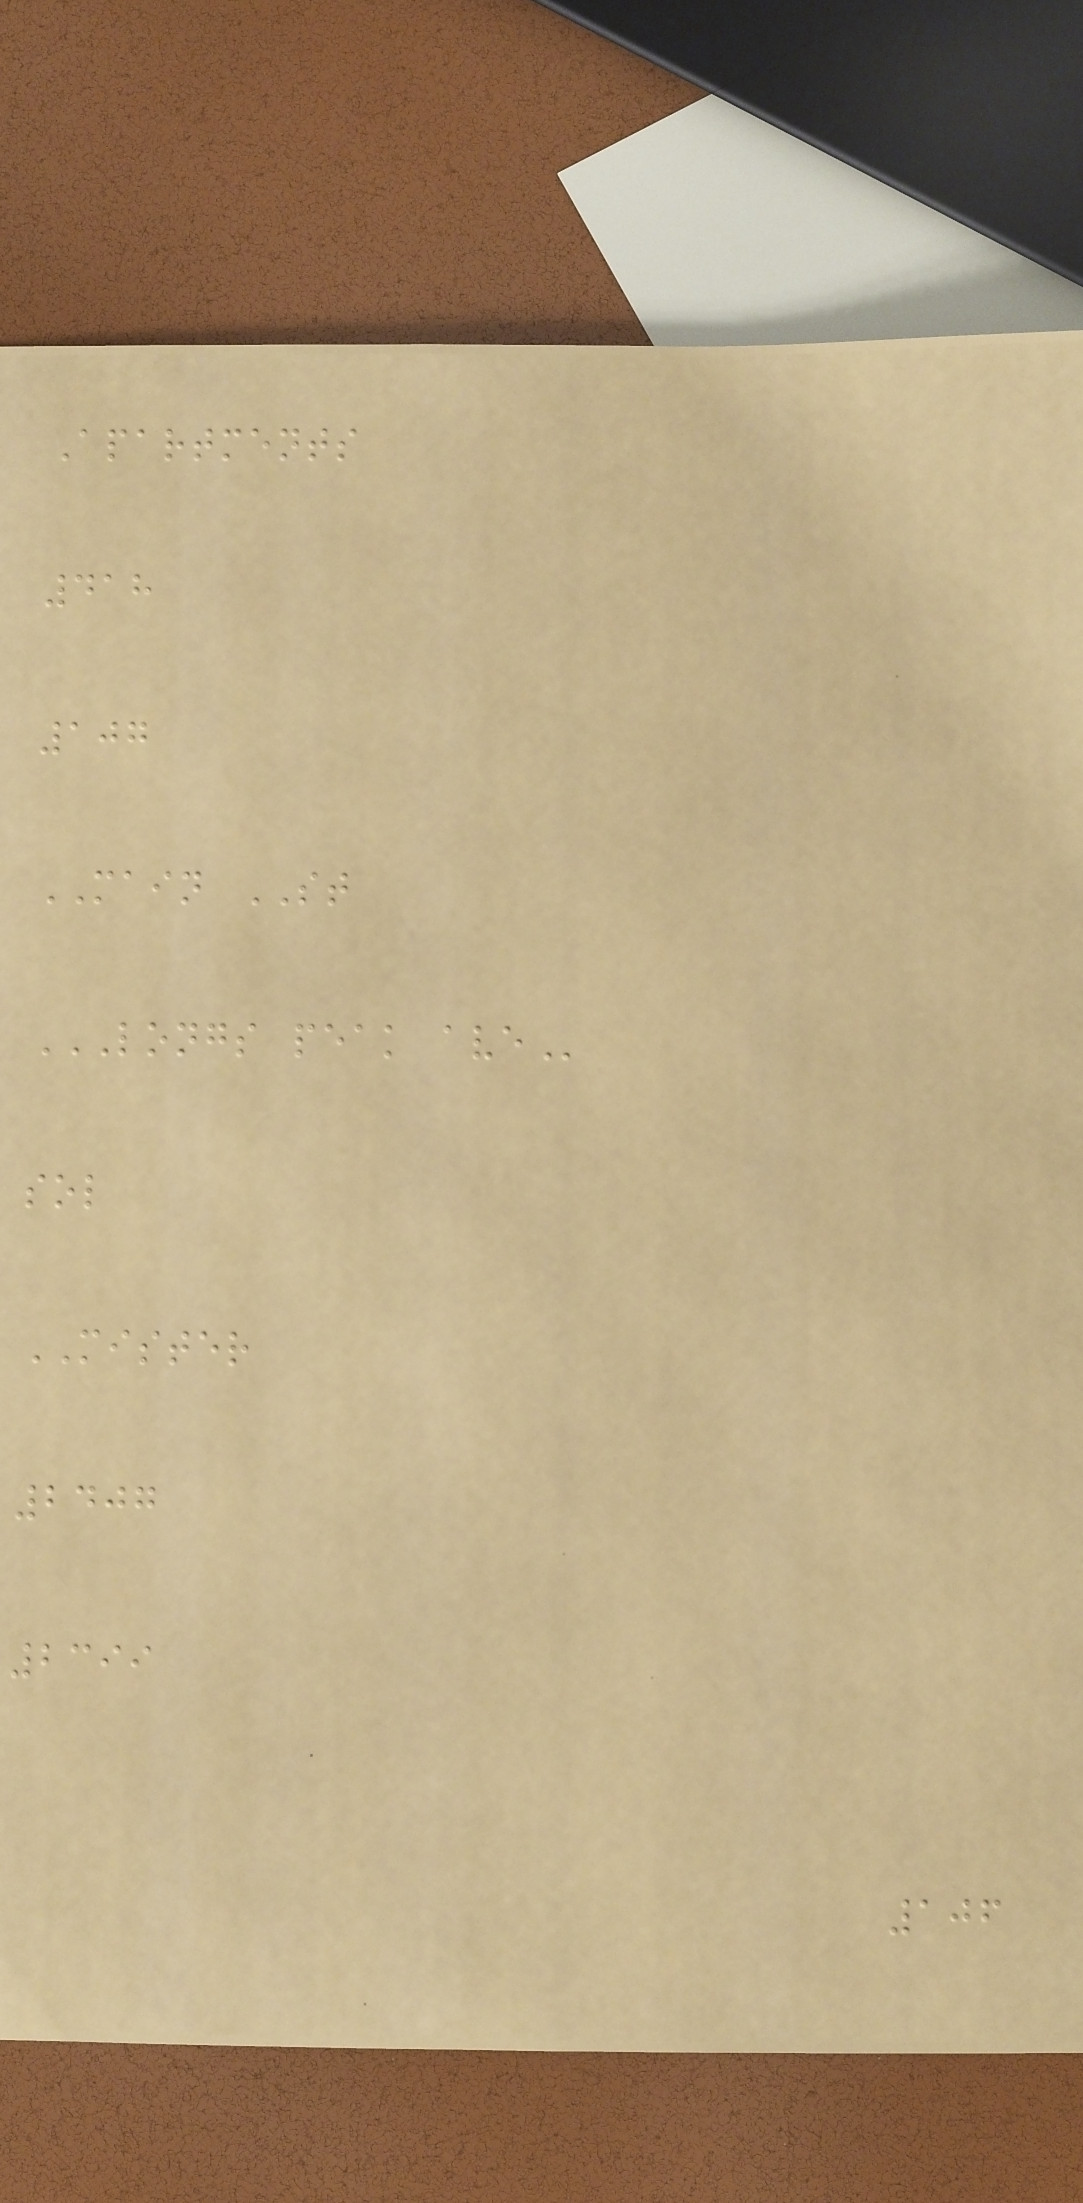Apartments
418
107
MAIN ST
LONGS PEAK AVE
sol
MISTER
2407
2399
106
